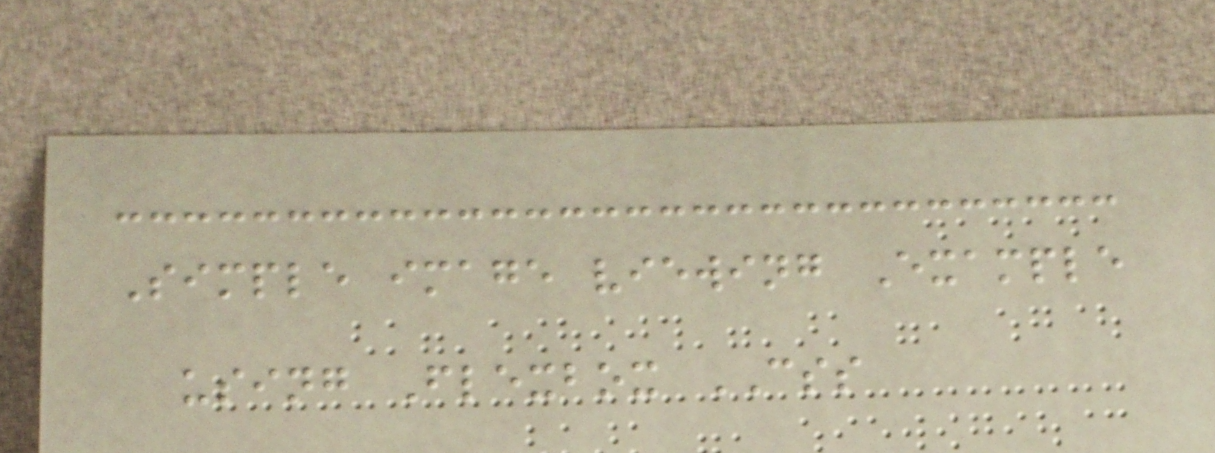Simple image viewing Example
using Flexbox CSS
